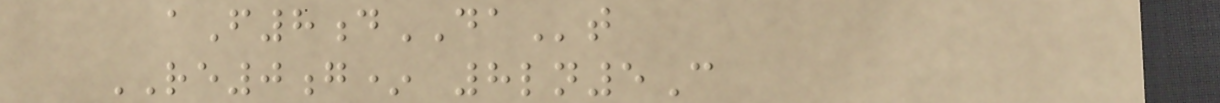aF8dDAt
RE0g* 8ln5C
